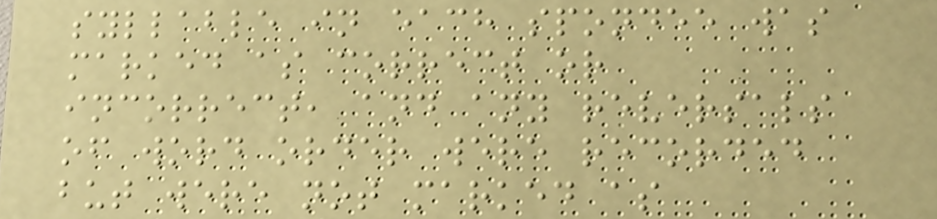syllable in each spondee was
marked as correct or
incorrect, and any reversals
of word order were recorded
but were not marked as
